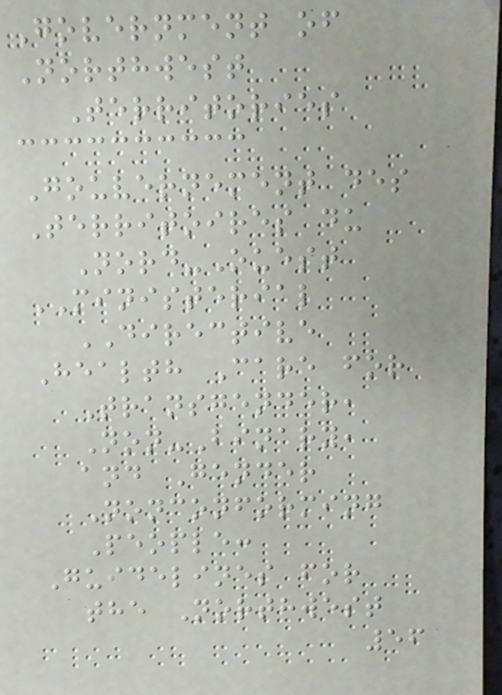Government of
Northwest
Territories
Gouvernement des
Territoires du
Nord-Ouest
MINISTERIAL
DIRECTIVE
Health Care for
Transgender,
Non-Binary,
and Gender
Nonconforming
People:
Guidelines for
the Northwest
56
